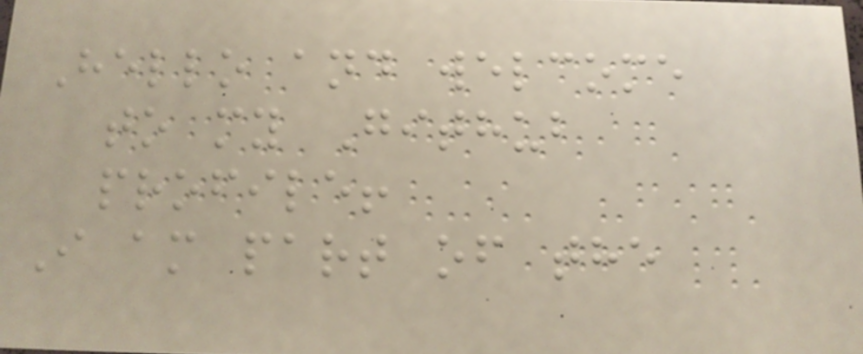Hello and welcome
to my Github
profile!
I am part of the
